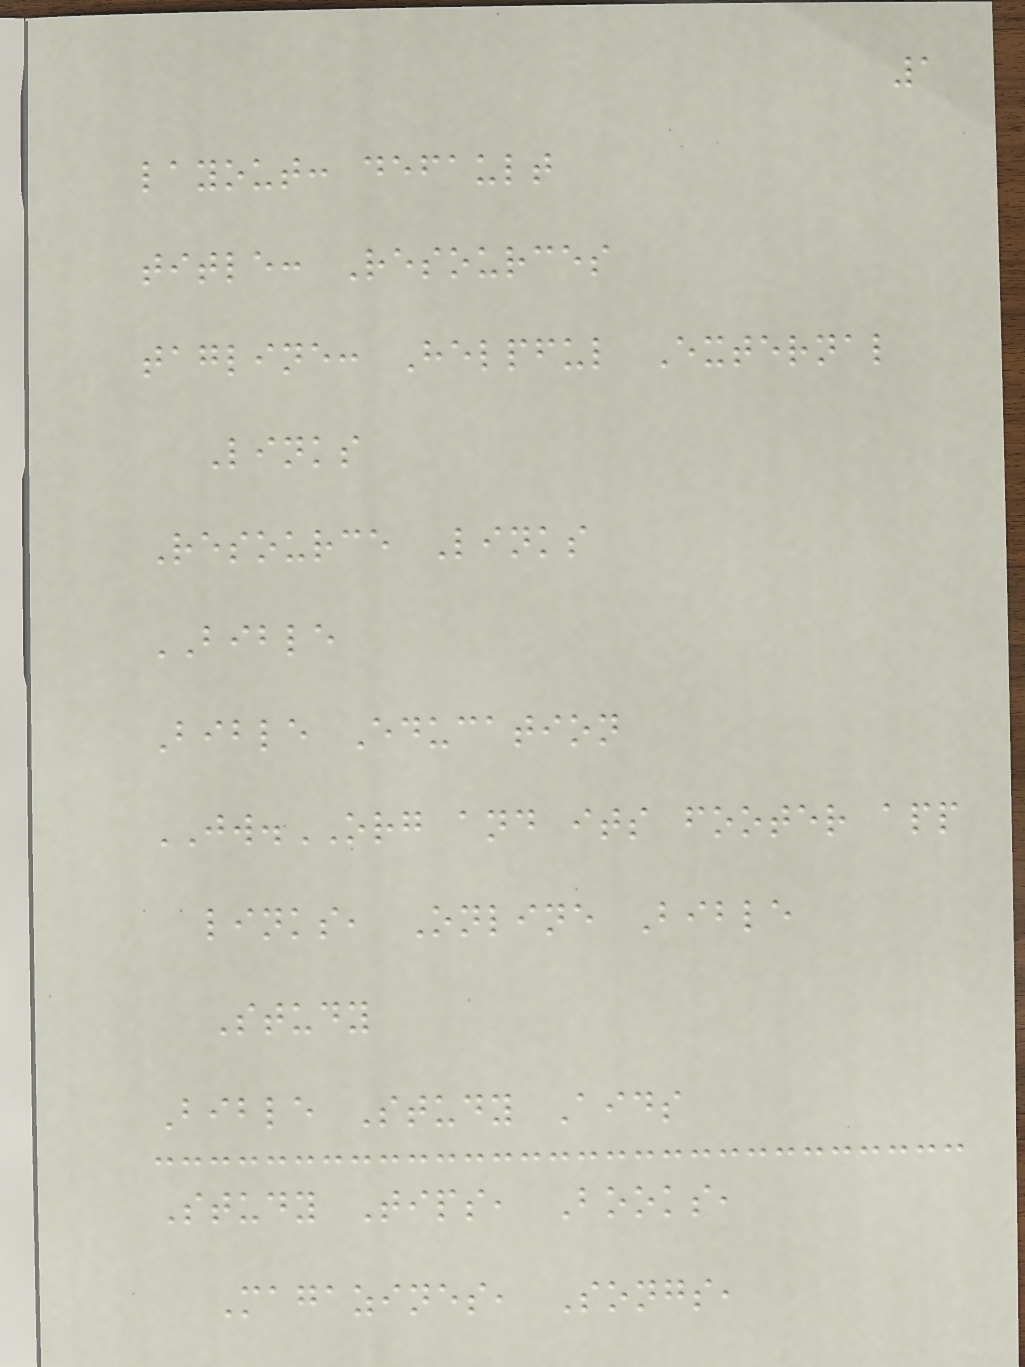1
layout: default
title: Resources
tagline: Helpful External
Links
Resource Links
BIBLE
Bible Education
JW.ORG and its footer app
links, Online Bible
Study
Bible Study Aids
Study Tips, Books,
Magazines, Songs,
